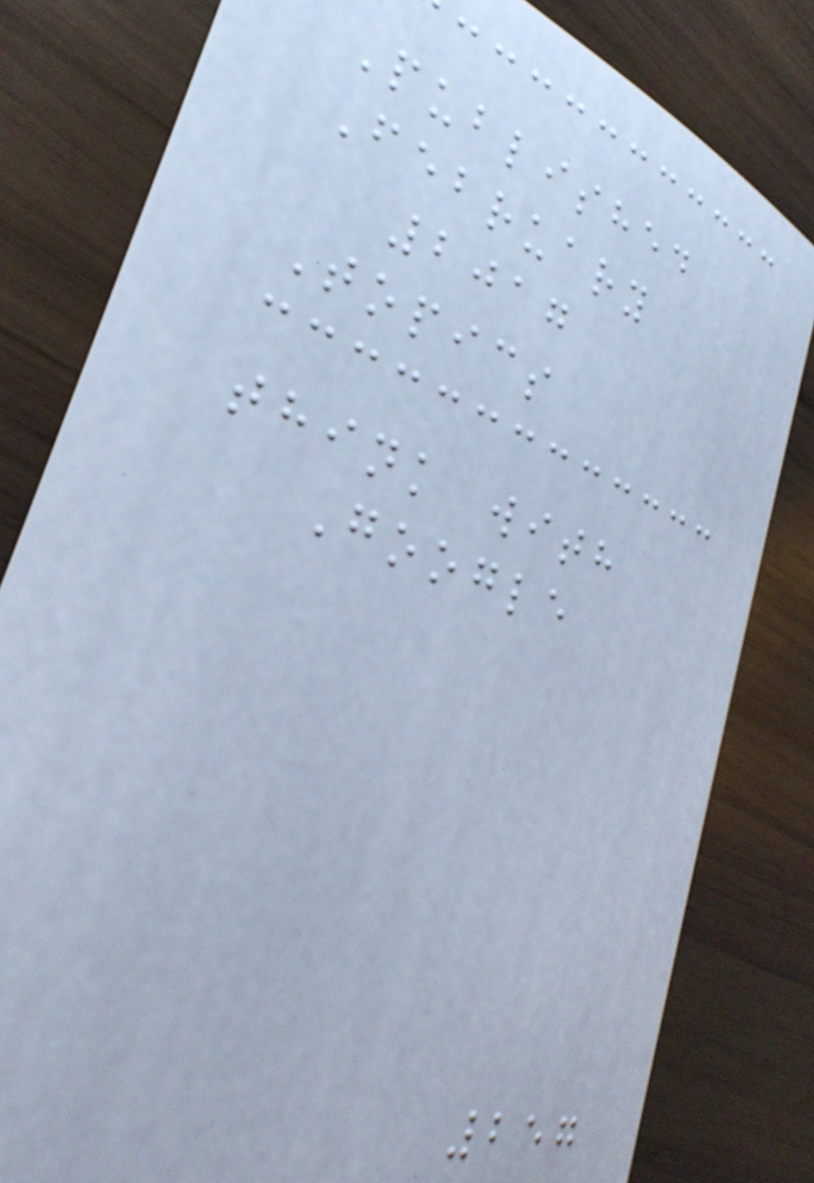Published
February
2017
Topics
think with
Google
257
